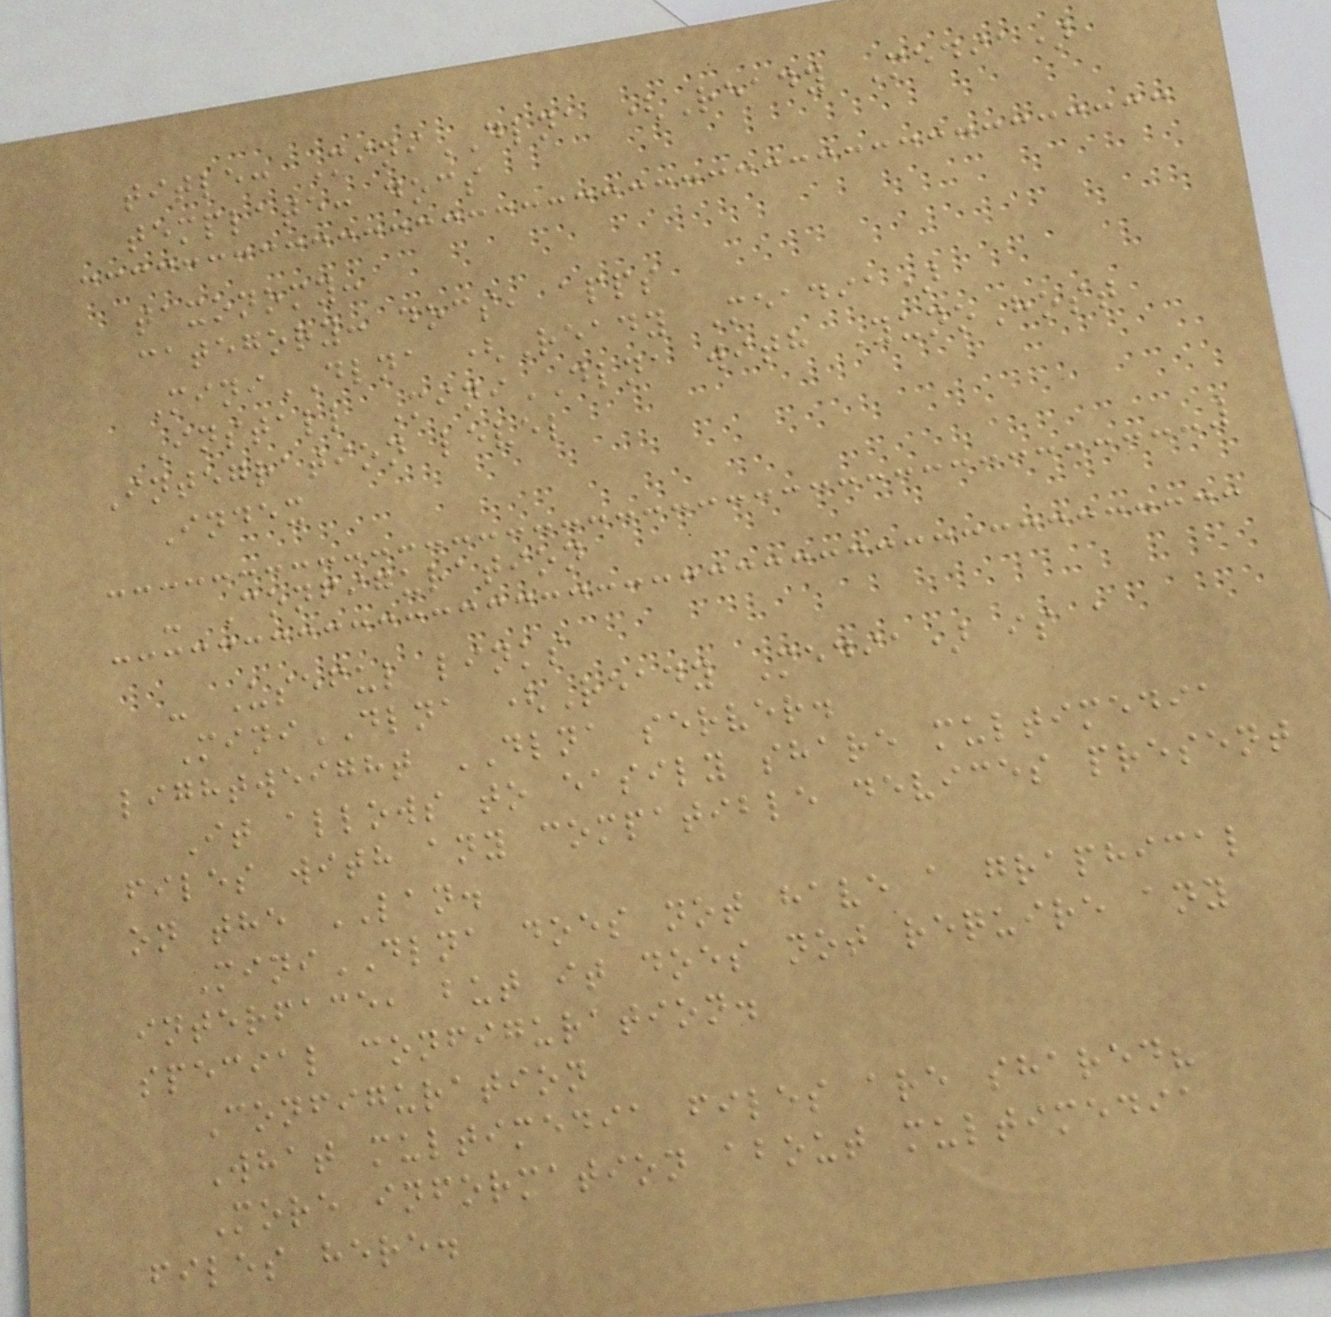title: MiniDLNA (Ready Media)
template: docs
taxonomy:
category: docs, apps
MiniDLNA (Ready Meadia)
Install MiniDLNA with YunoHost
Integration level
Index
- Configuration
- Useful links
MiniDLNA (Ready Media) is a
lightweight DLNA server.
It allows to easily share multimedia
files with any compatible devices present
on the LAN.
MiniDLNA does not have a graphical
interface, but it does not require any
special configuration.
Configuration
What multimedia files are shared?
More information about multimedia
files here.
